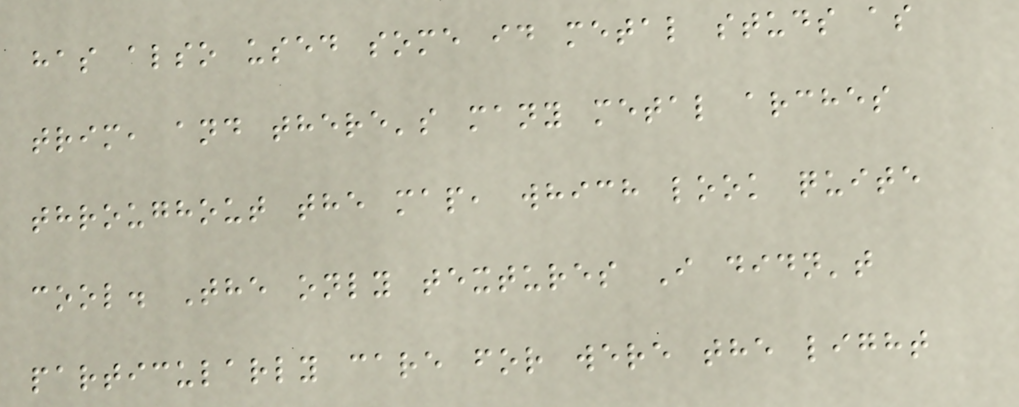has also used some id metal studs as
trim, and there's many metal arches
throughout the map, which look quite
cool. The only textures I didn't
particularly care for were the light
